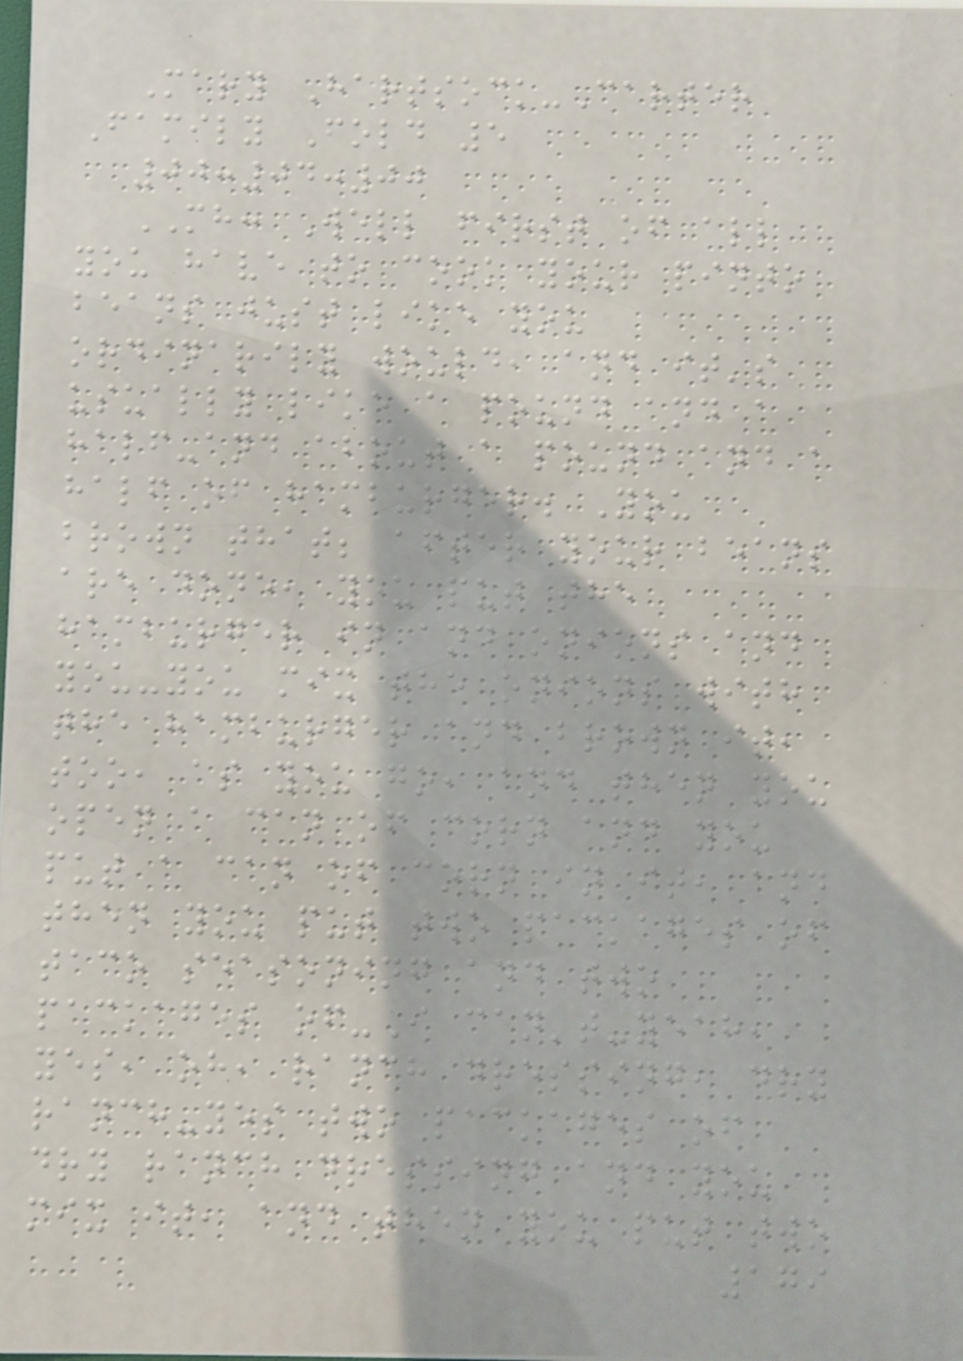Mary Hartsock-Carter
Family Fold 5
00:04:00
MH: Well first of all
you have to cook your pinto
beans just like you
ordinarily would, and it's
usually like a pound and a
half-and about a pound and a
half of hamburger. You
brown that; after your beans
are done, you put the
hamburger in and onions and
you-you mix the onions with
the hamburger and brown it,
too, as you go, and then you
open a can of corn and you
put a can of corn in it, and
then you put two packages of
taco seasoning and two
packages of-I can't-yeah,
yes, oh, ranch dressing, dry
ranch-yes two packages of
dry ranch dressing and you
mix it, and then you put two
179
